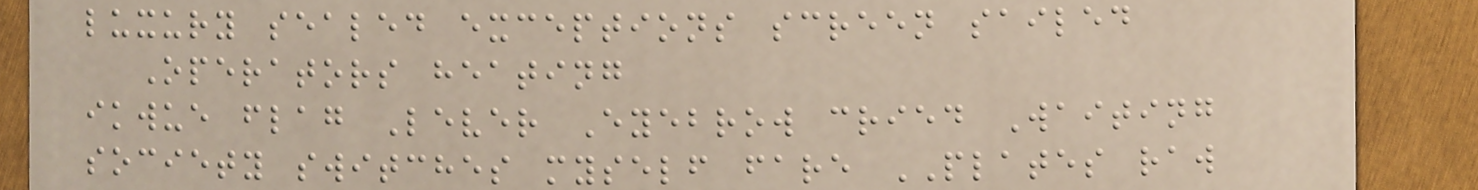luxury sealed exceptions screen sailed
Operators heating
ikwue flag Lever Eyebrow cried Waiting
society switches myself fare PLATES raw
